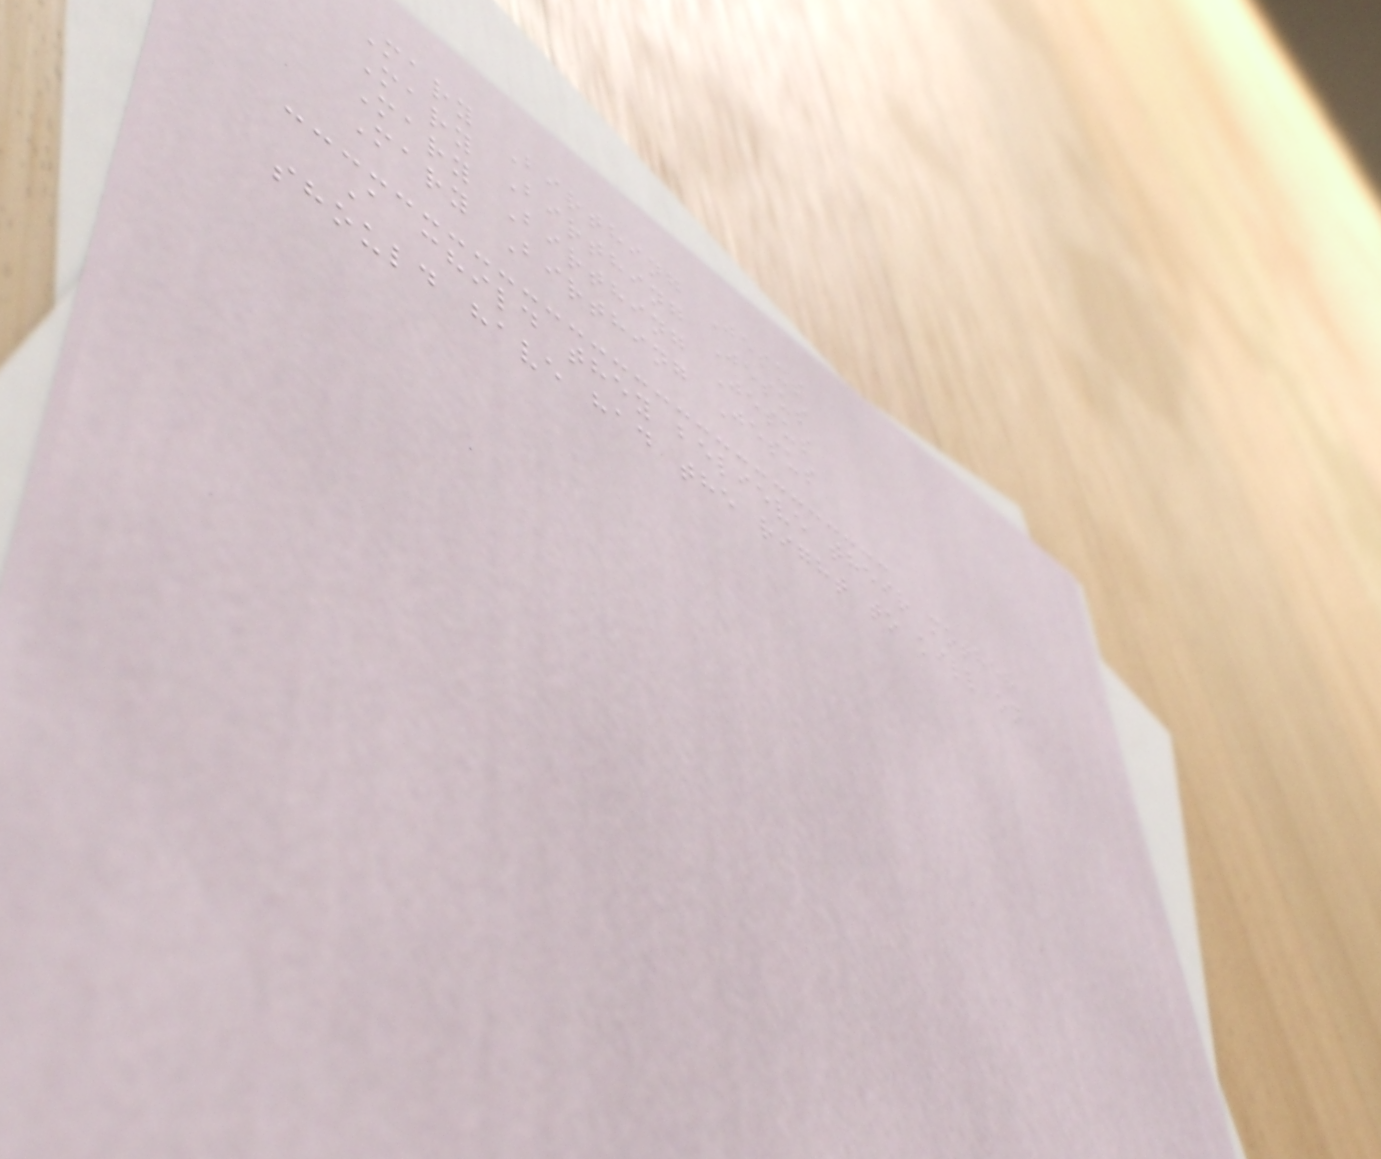Mary Birthing Jesus
Mary Birthing Jesus
Mary Birthing Jesus
Mary Birthing Jesus
A child they believe their mother
should have had the right to kill on
